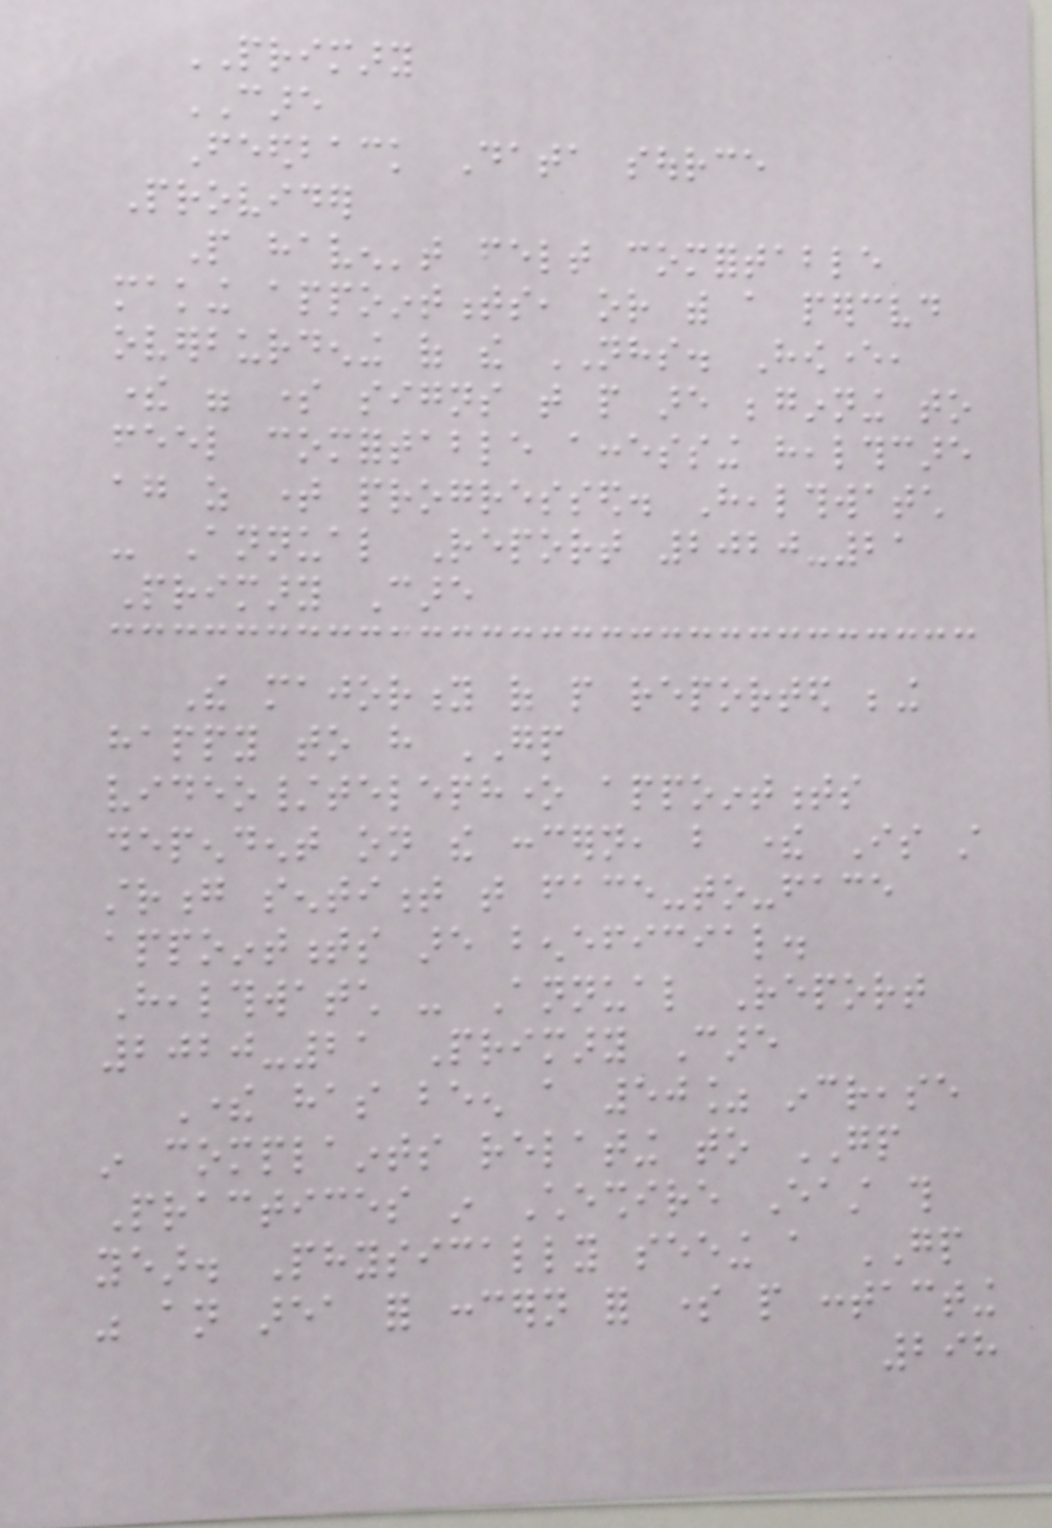PRIMARY
CARE
Feedback Data source
Provider
People haven't felt comfortable
making appointments, or with a perceived
overburdening of the NHS. However,
there were some signs that people are beginning to
feel comfortable accessing healthcare
again as time progressed. Healthwatch
- Annual Report 2020-21
Primary Care
The majority of people reported being
happy to have GP
video/telephone appointments
dependent on the concern, but there Is still
strong sentiment that face-to-face
appointments are beneficial.
Healthwatch - Annual Report
2020-21 Primary Care
There has been a 50% increase
in complaints relating to GP
Practices in Cheshire East this
year. Physically seeing a GP
was an area for concern for some people contacting
298
